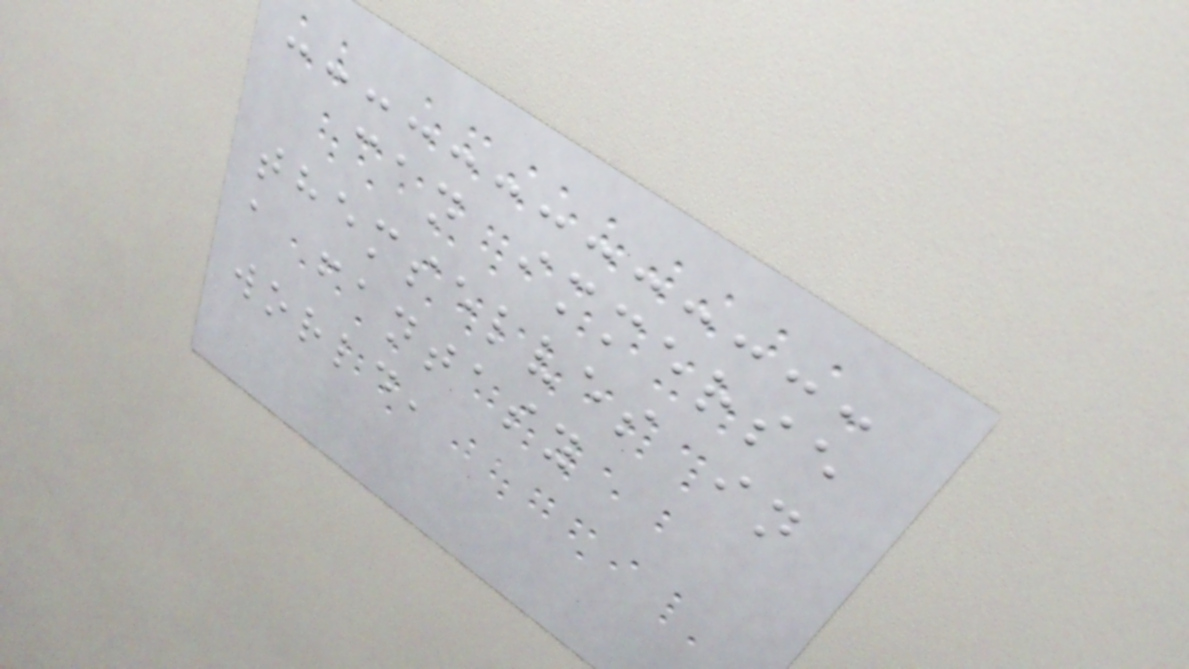can immerse
themselves in
a fantasy
world,
